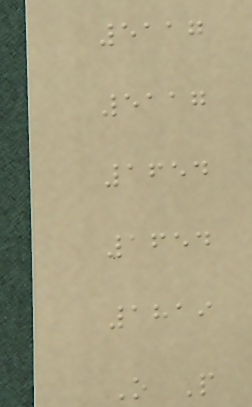5117
5117
1654
1654
1819
O P
